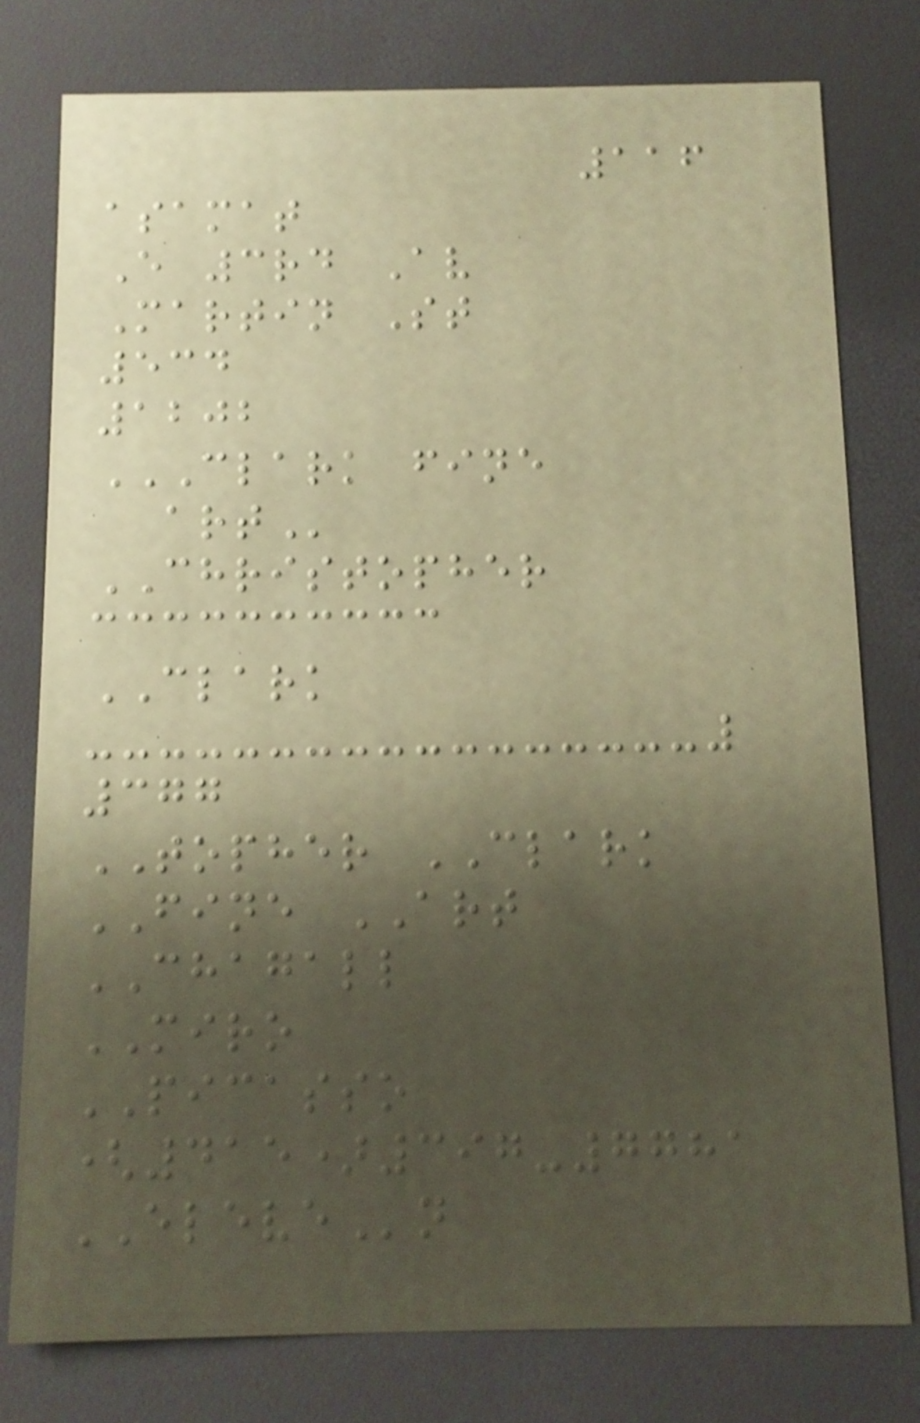116
asamat
E 3rd Av
Martin St
534
1202
CLARK FINE
ART
CHRISTOPHER
CLARK
377
TOPHER CLARK
FINE ART
CHAGALL
MIRO
PICASSO
(415)397-7781
ELEVEn
